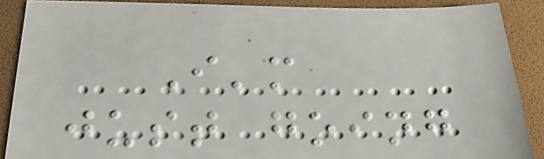I'm
just going
